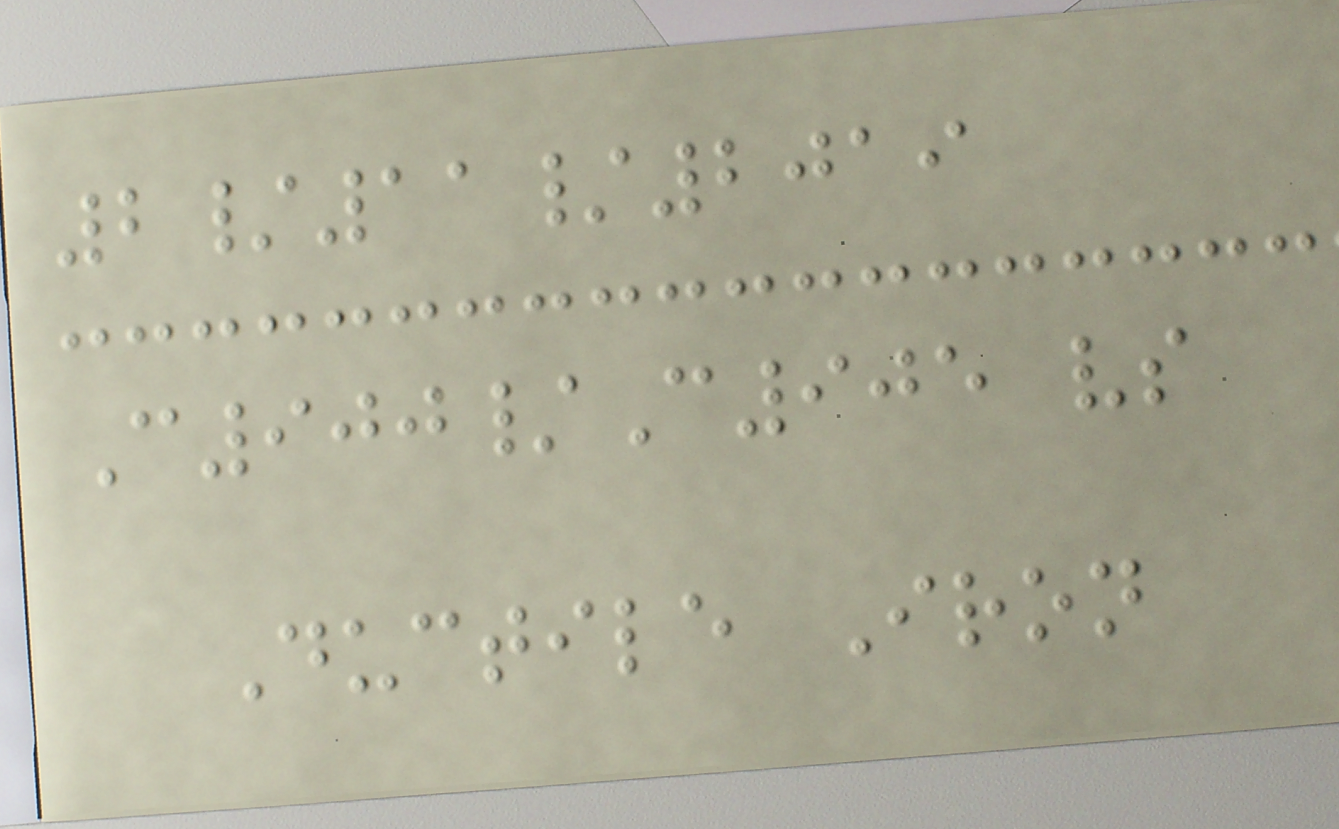2/11/2019
C900/C905 vs
Ductile Iron
